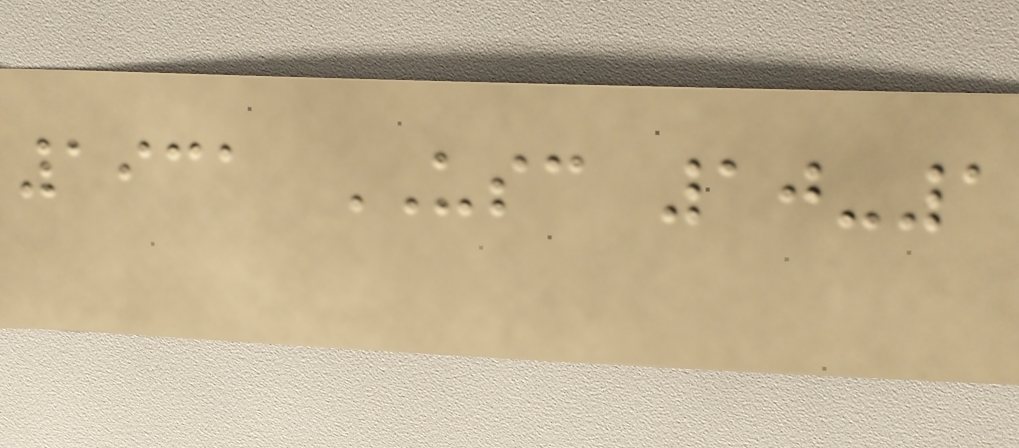1931 USC 10-1
